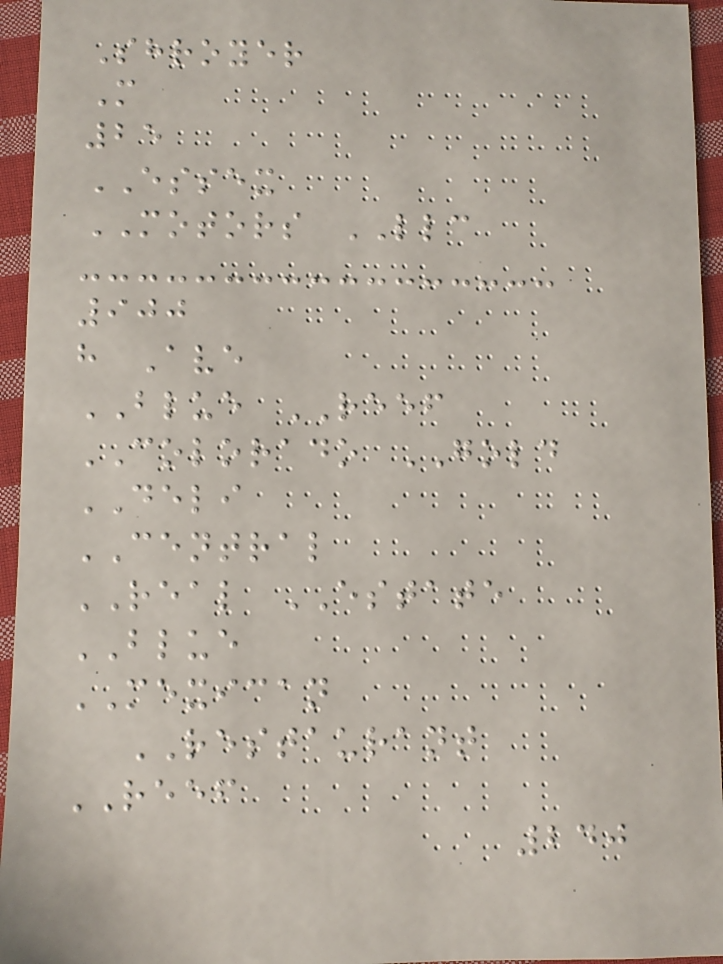Shroyer
M
25
ESSEX
MOTORS LLC
900
h Ave
BLUE REEF
COLORADO GOLD
DELI
CENTRAL
REAL ESTATE
BLUE
MEXICAN
RESTAURANT
REEF
240
